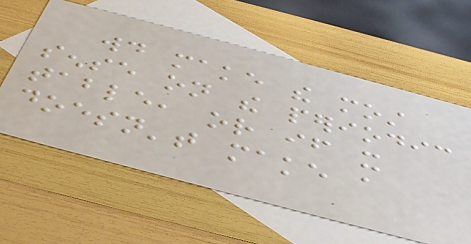would make the most
sense on the periodic
table, or if it
doesn't make a
